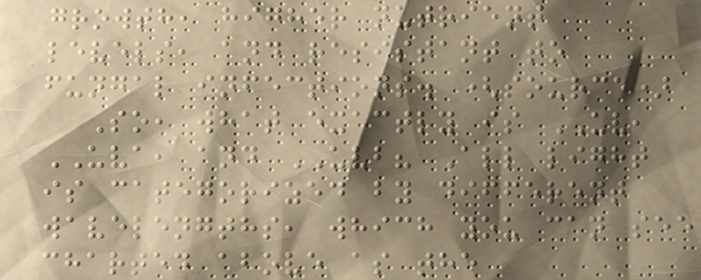growth, higher nutrient
levels, and resistant to
fungal infections. (source)
So, what exactly is UV,
UVA, and UVB? All light
is categorized by different
wavelengths, which you can see
charted above as the
